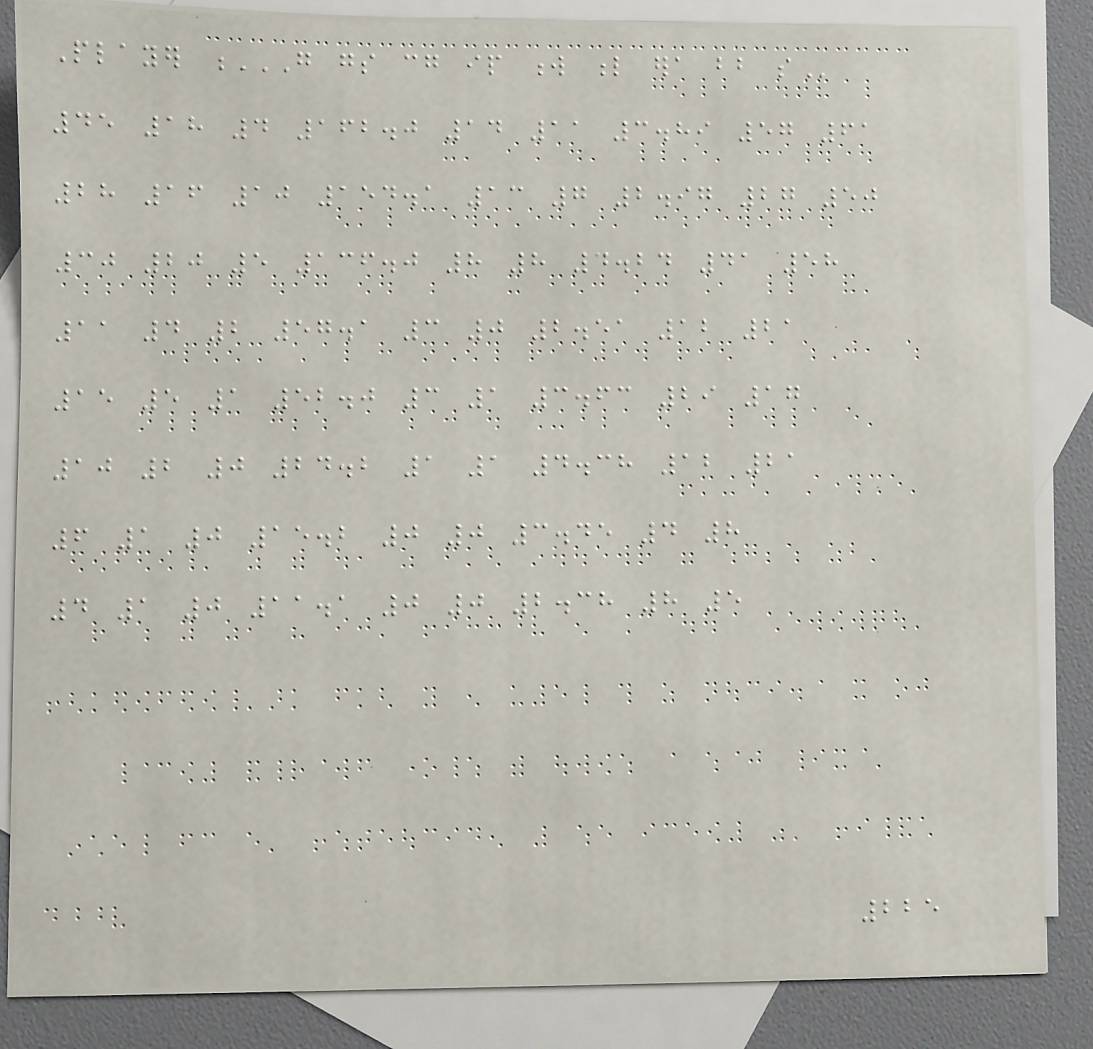Player G GS CG IP W L ERA BB SO
45 18 4 162.0 14 11 3.89 57 61
28 16 10 154.1 13 7 2.97 27 50
30 20 5 136.0 8 8 4.24 41 58
11 4 2 57.1 3 0 2.51 12 21
15 5 1 52.0 3 1 3.63 29 17
10 2 0 24.2 1 1 4.38 12 21
6 1 0 15.2 0 0 3.45 4 8
4 1 0 11.1 0 0 2.38 8 5
225
